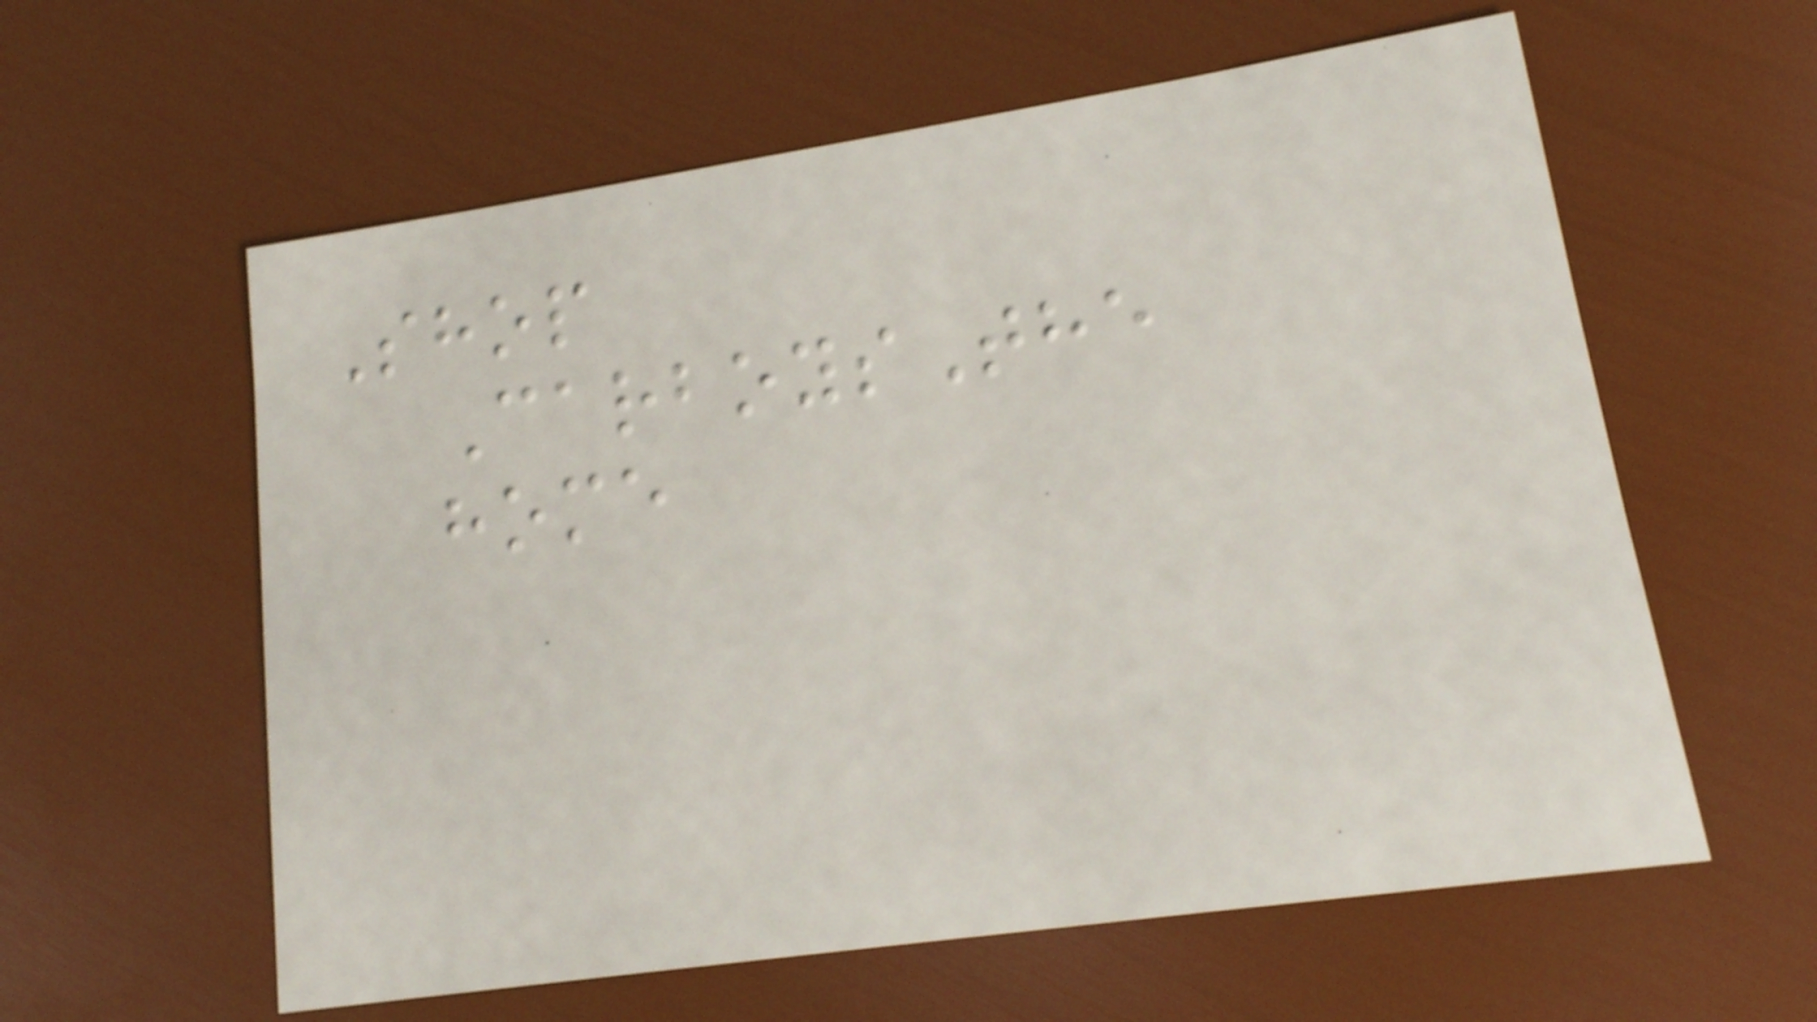Shop
CarboysThe
home
